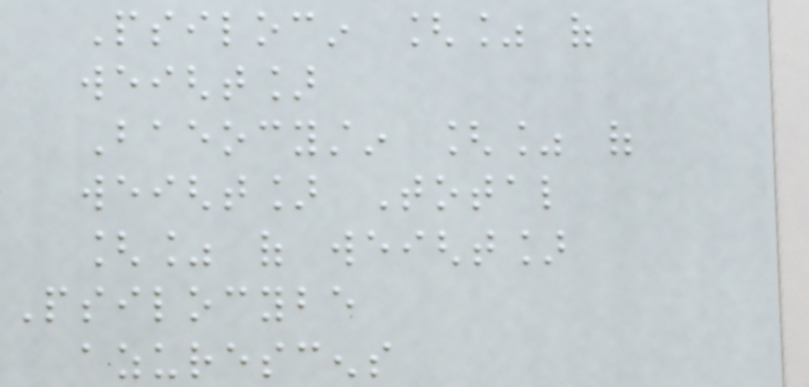Psilocin [% of
weight]
Baeocystin [% of
weight] Total
[% of weight]
Psilocybe
azurescens
